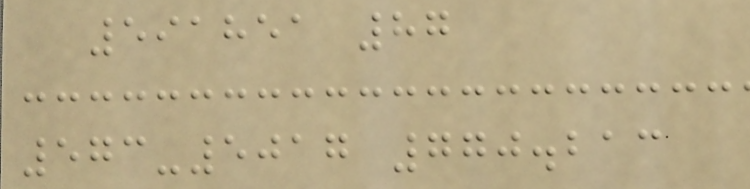591851 87
573-5017 770.213
